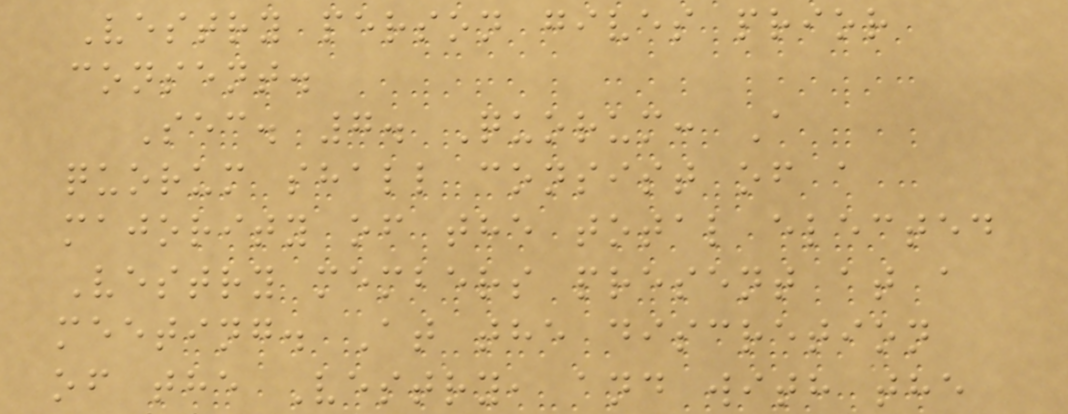Vestry person gives prior
consent.
Sec. 7. Quorum: A
quorum shall consist of a
majority of the total elected
Vestry members present at a
meeting. At the discretion
of the Vestry, and with the
